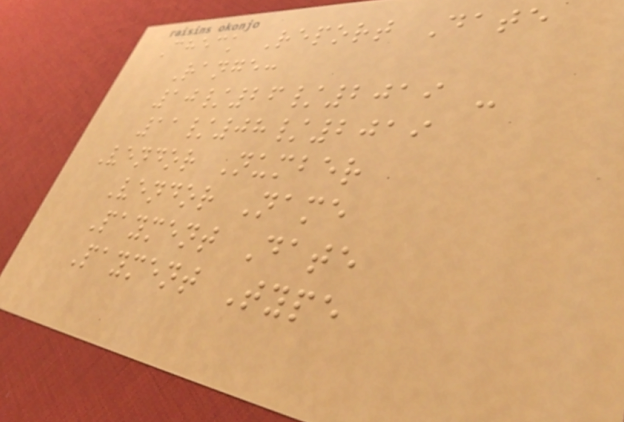Check Report Date
Range:
10/26/2019 -
11/08/2019
Vendor Number
Vendor Name
Payment Date
Payment Type
